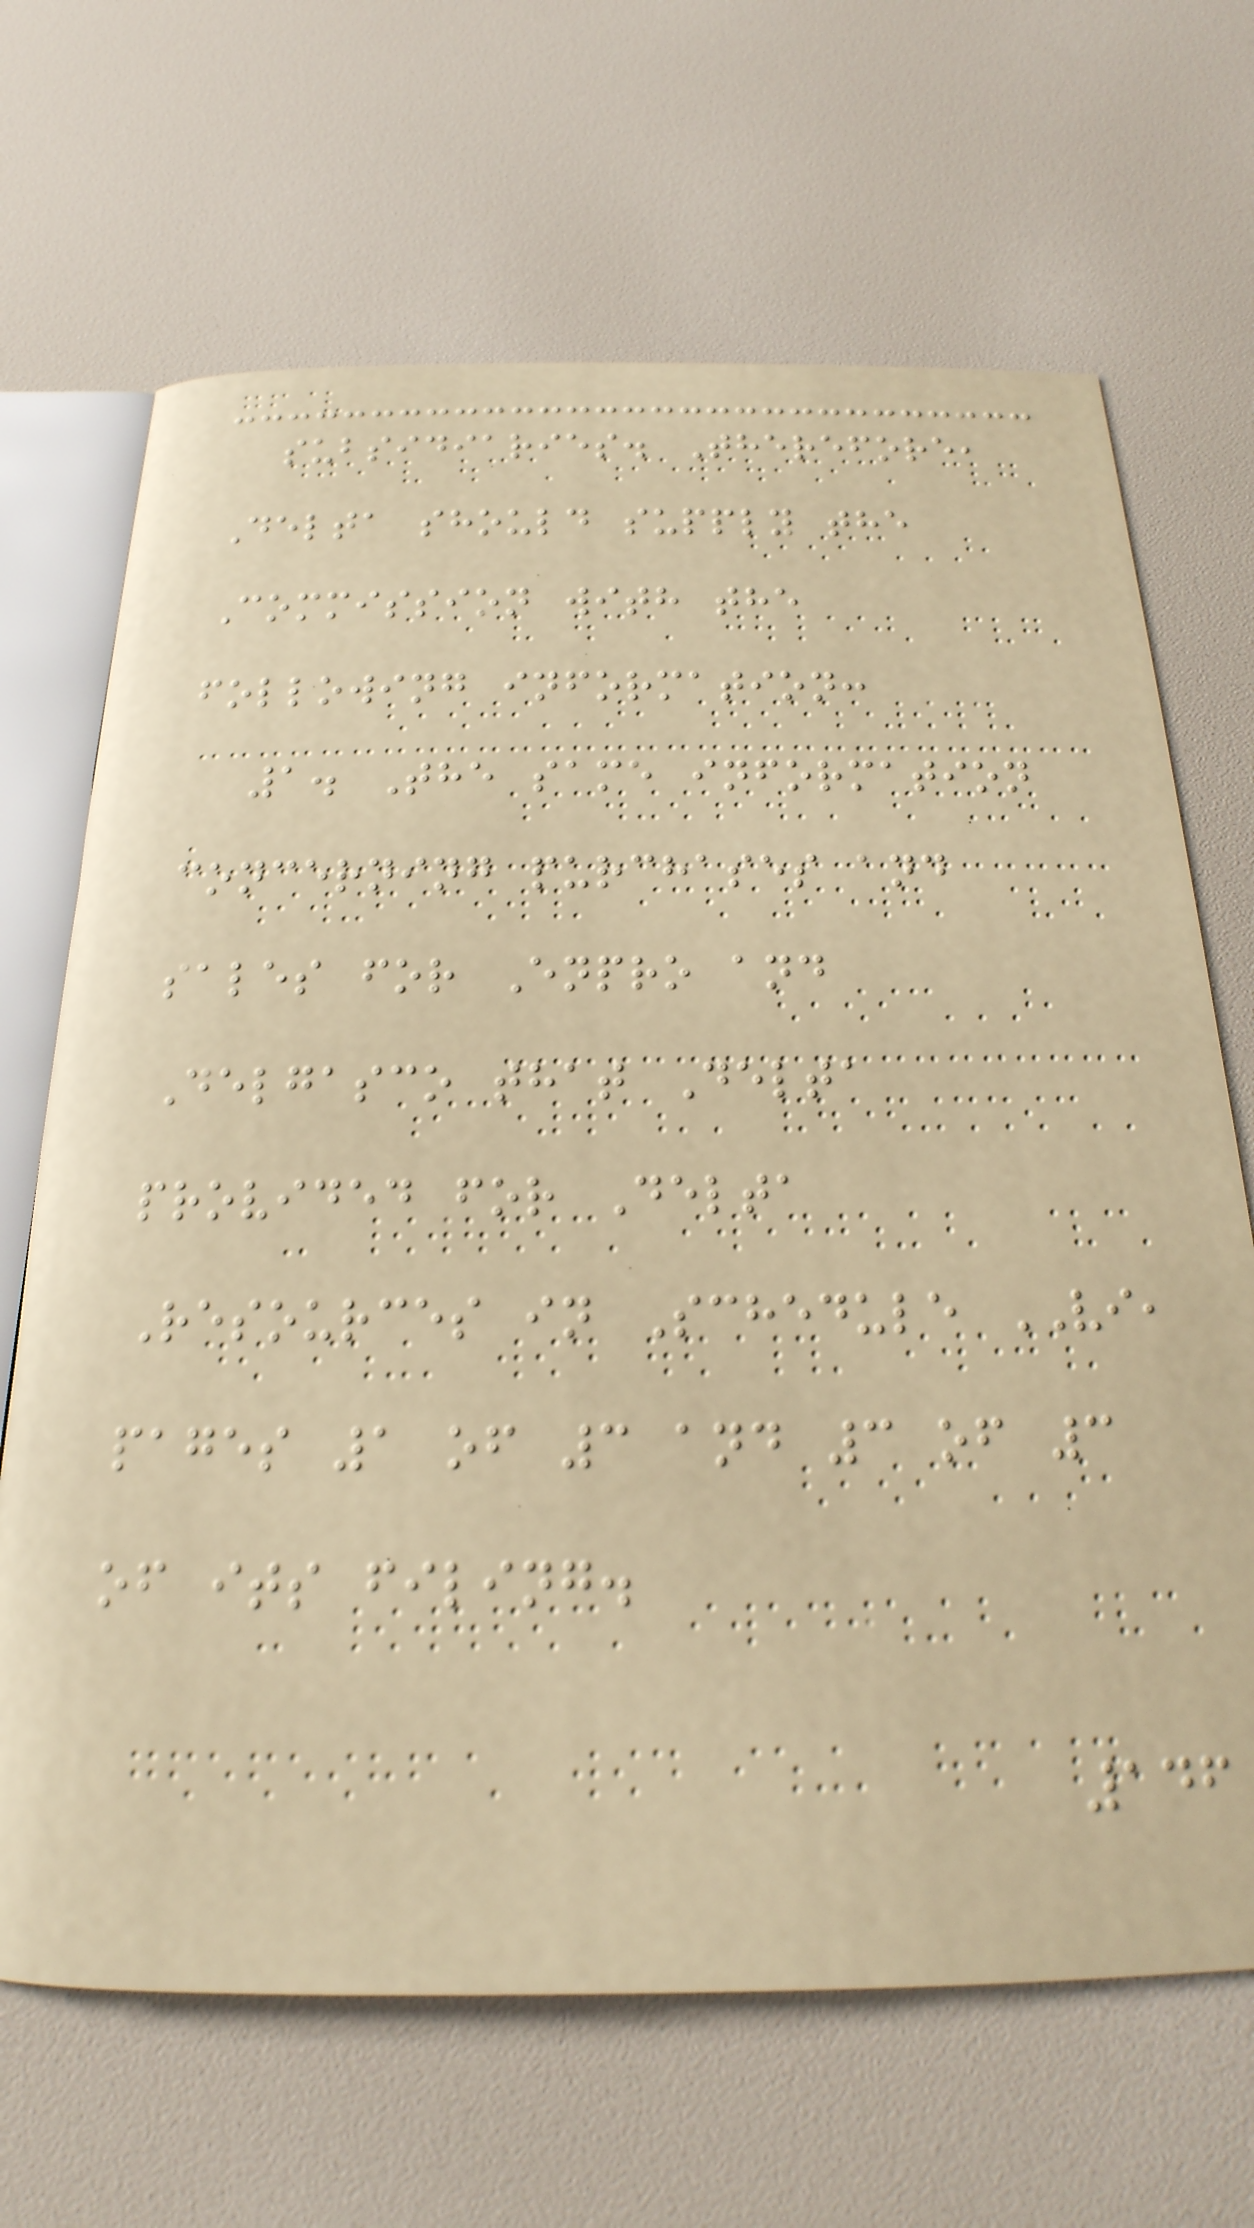subsidiaries. Therefore,
Delta should supply the
Commission with the
following information:
1. The same information
concerning purchases and
sales for Enpro and
Delgasco that Delta
provided for Delta
Resources in Schedule VI,
pages 1 of 3 and 3 of 3
of its filing.
146
